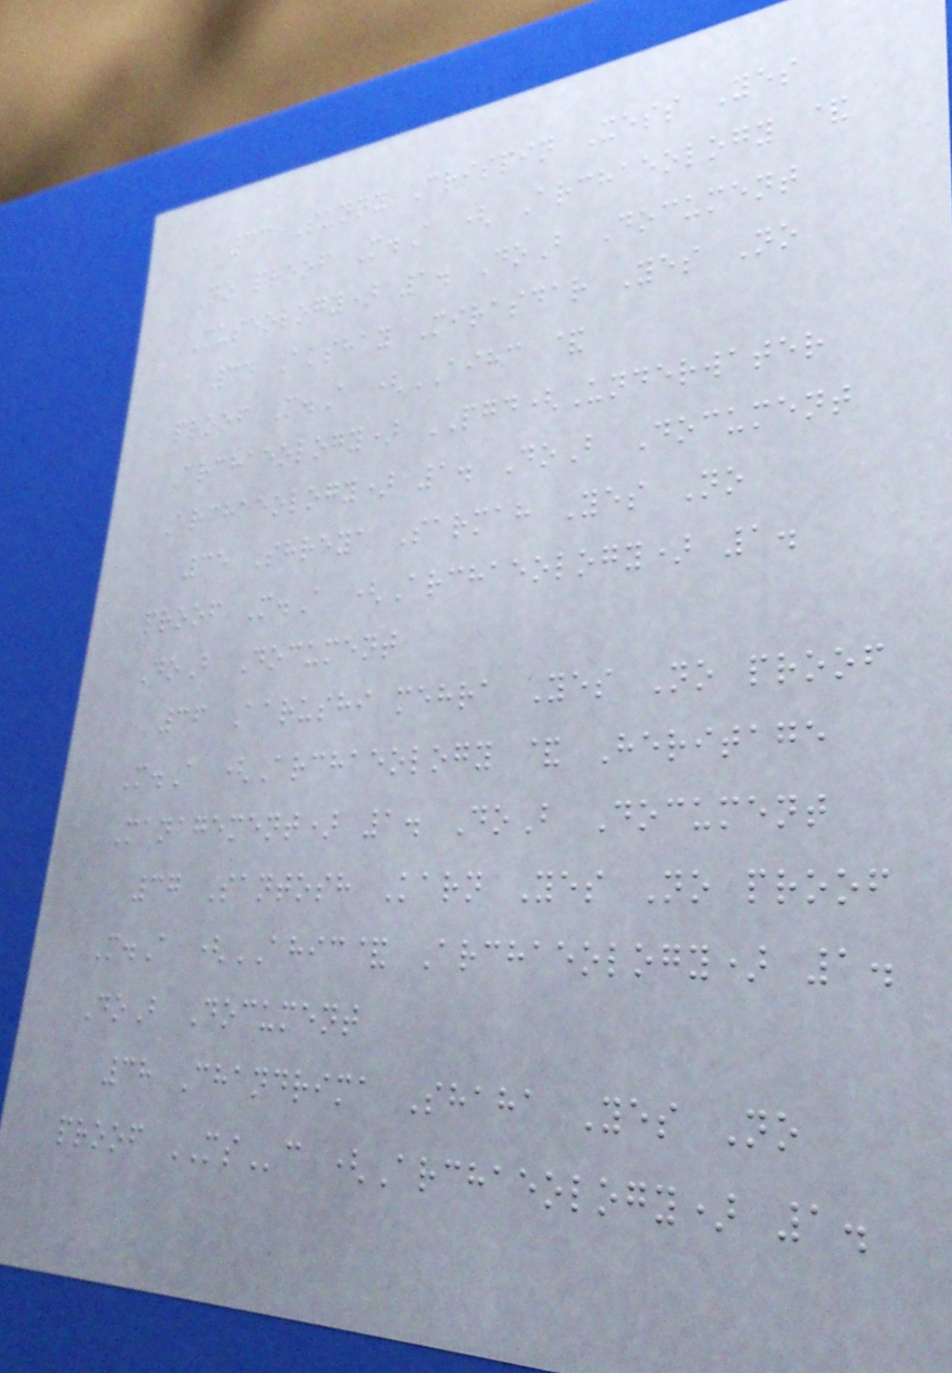33 Sunny Crispin Xess Yes
No proof M.A ( Archaeology &
Museology) 1. DoB Document
34 Akshay Mirasdar Yes No
proof M.A (AIHC &
Archaeology) PGD(Underwater
Archaeology) 1. DoB Document
35 Shreya Sarmah Yes No
proof M.A (Archaeology) 1.
DoB Document
36 Aarushi mehra Yes No proof
M.A (Archaeology & Heritage
Management) 1. DoB Document
37 Santosh Karn Yes No proof
M.A (AHIC& Archaeology) 1.
DoB Document
38 Chandrima Shaha Yes No
proof MSc (Archaeology) 1.
